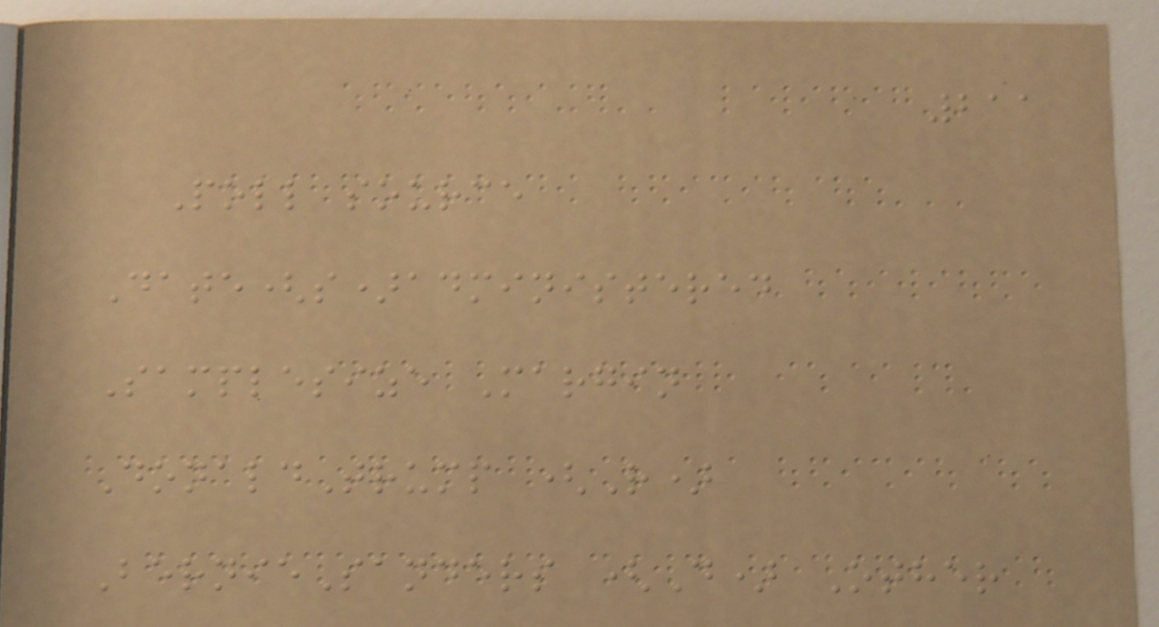211
Poll source
Date(s)administered
Samplesize Margin
DonaldTrump (R)
BernieSanders (D) Other
